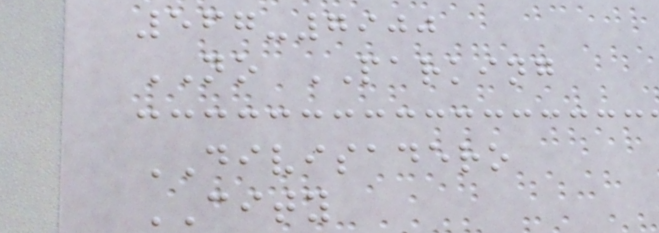567-7900
NO PARKING
DIVISADERO
CITY
